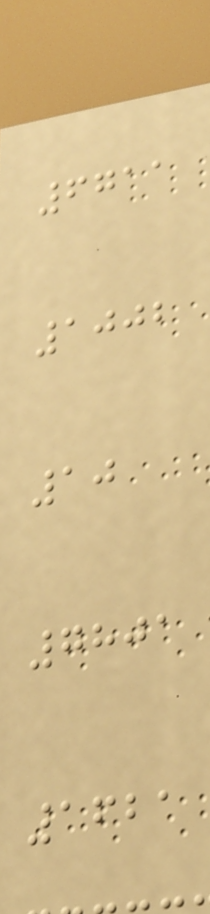6711
1002
10
7801
1621
